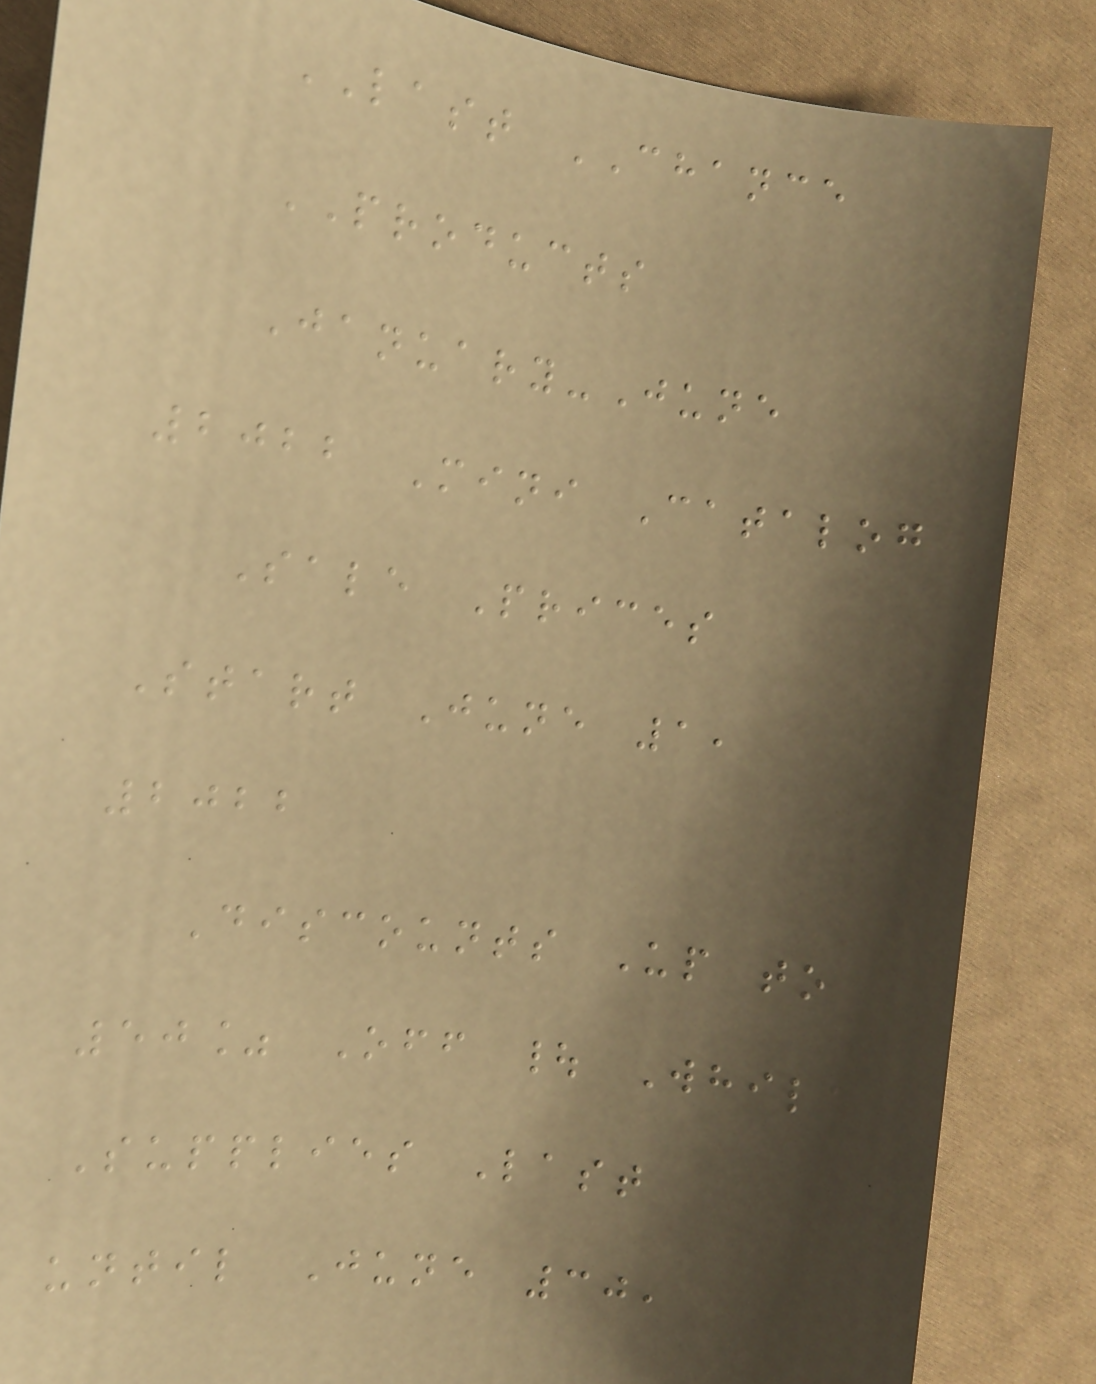LAST CHANCE
PRODUCTS
January-June
2022 Mini Catalog
Sale Prices
Start June 1,
2022
Discounts Up to
50% Off | While
Supplies Last
until June 30,
